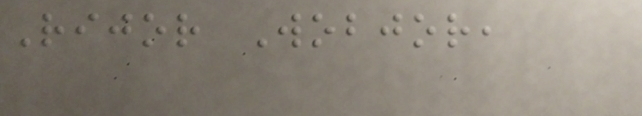Rijor Wobjor,
